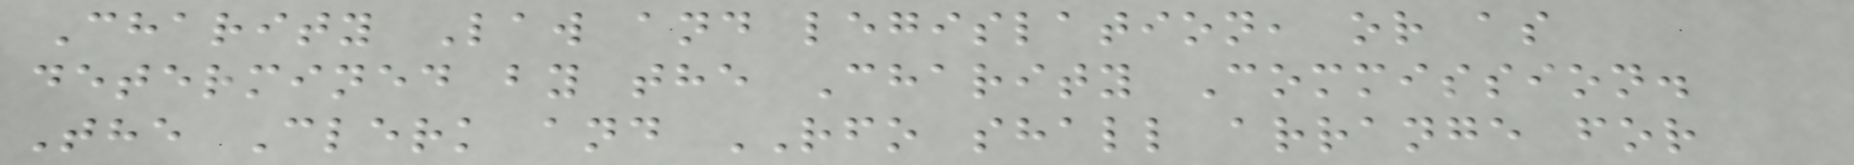Charity Law and legislation, or as
determined by the Charity Commission.
The Clerk and RFO shall arrange for
